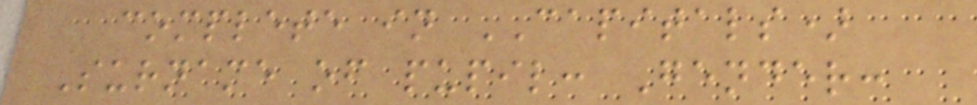complete in CAPITALS)
Surname of pupil: Gender:
